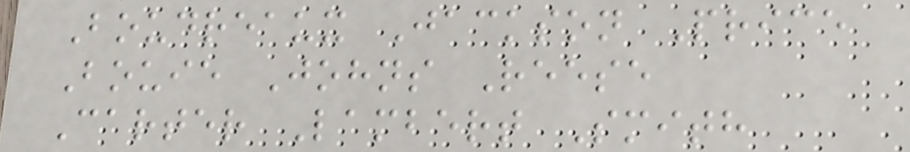Boudreaux Jackson Price
Bouie Johns Reese
Carter Lambert Smith
